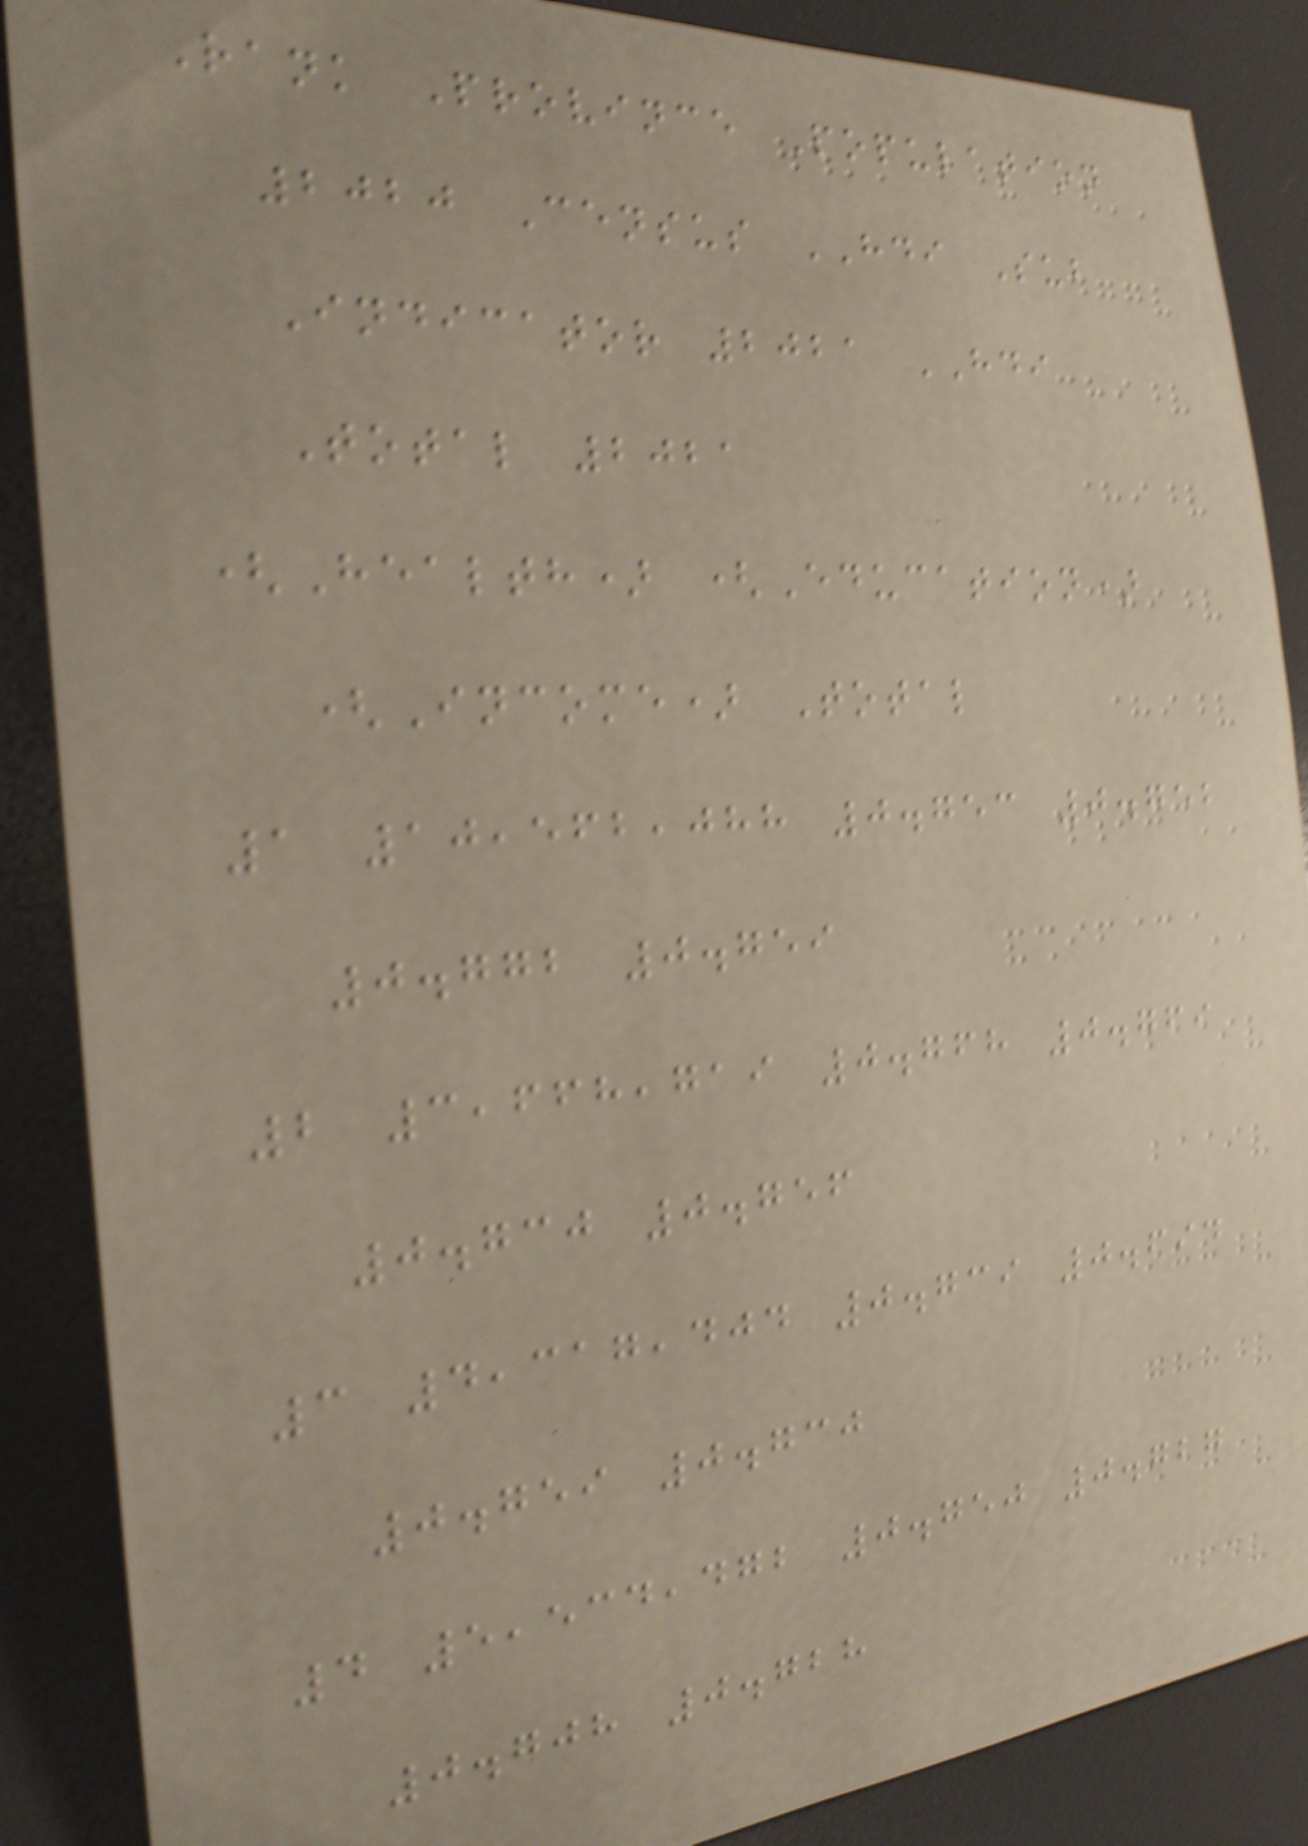Rank Province Population
2020 Census HDI Sub
Indicator 2021 HDI
Total 2021
(Health) (Education)
(Income) Total
1 10,562,088 0.753 0.752
0.772 0.759
2 3,668,719 0.768 0.769
0.730 0.756
3 4,317,404 0.739 0.694
0.759 0.730
4 5,534,472 0.750 0.727
0.708 0.728
